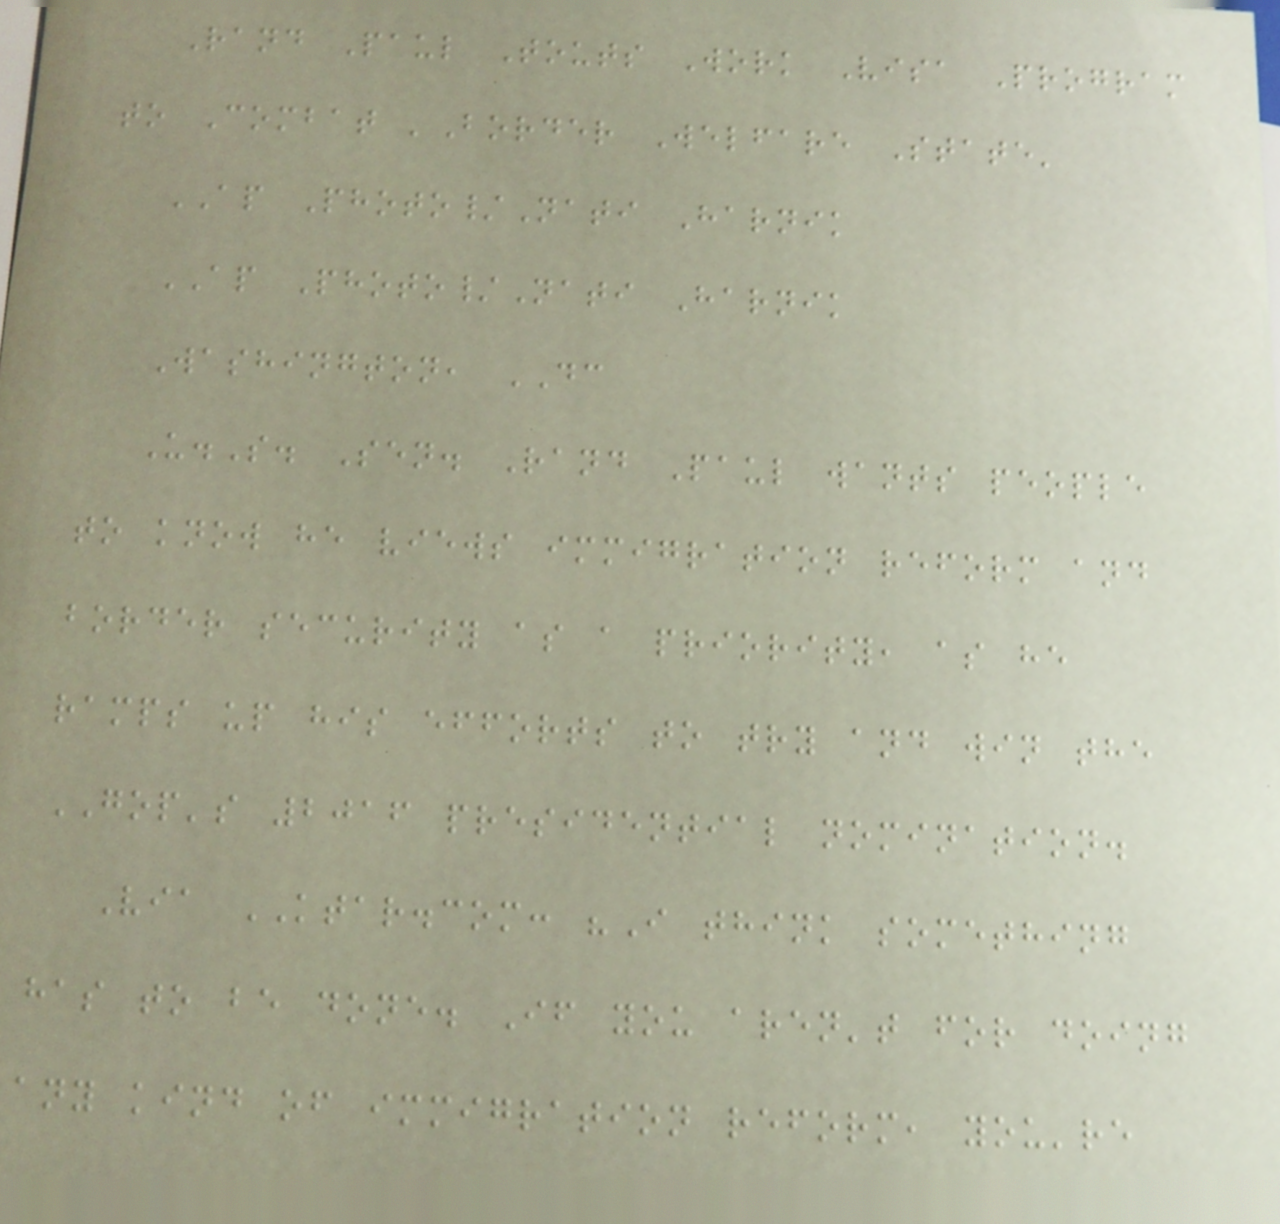Rand Paul Touts Work Visa Program
to Combat 'Border Welfare State'
AP Photo/Nati Harnik
AP Photo/Nati Harnik
Washington, DC
U.S. Sen. Rand Paul wants people
to know he views immigration reform and
border security as a priority, as he
ramps up his efforts to try and win the
GOP's 2016 presidential nomination.
Via KTAR.com: "I think something
has to be done. If you aren't for doing
any kind of immigration reform, you're
